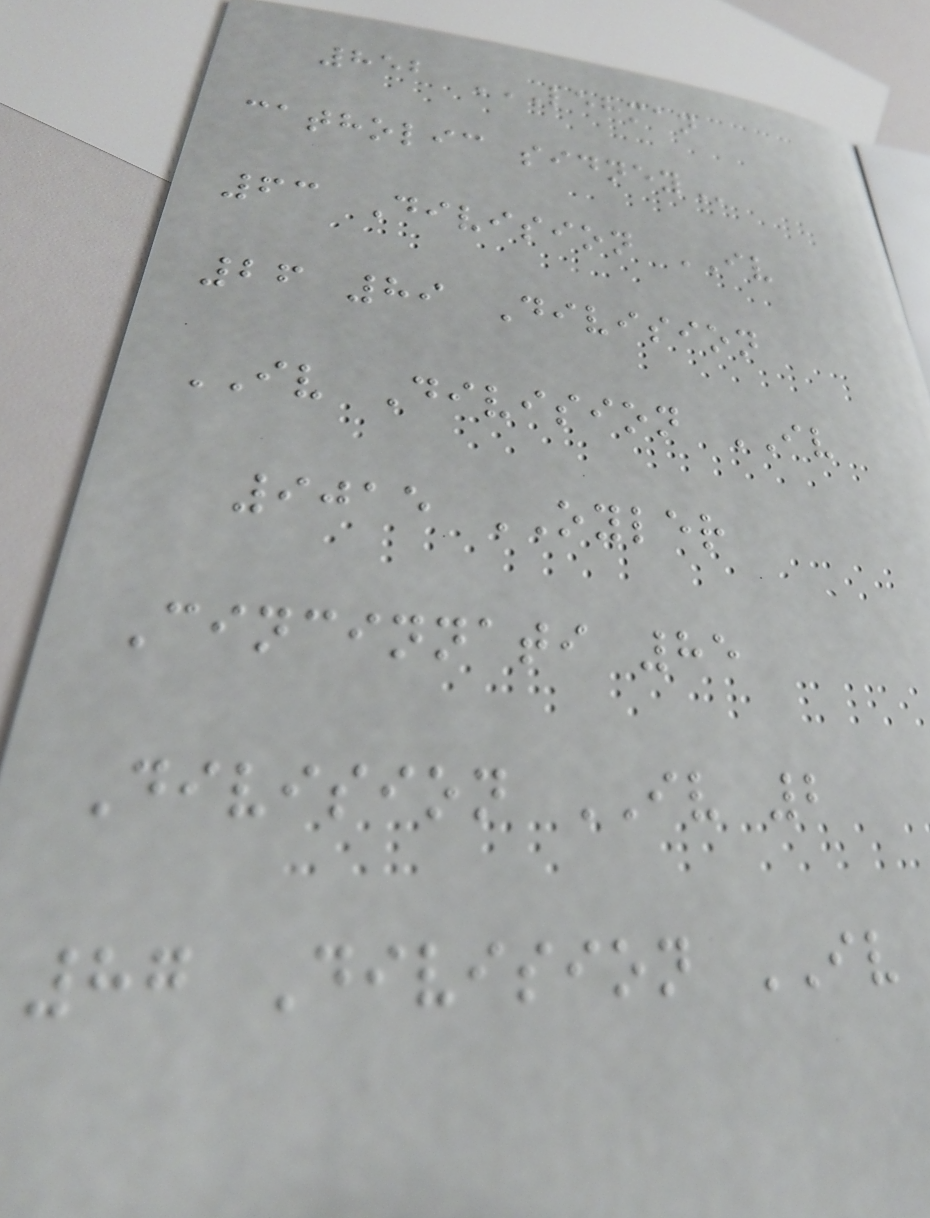852 LEHMAN
CATHOLIC SIDNEY
63 Division IV
26 89 Division
IV Division IV
9015 OYLER
Cincinnati 85
Division IV 2
87 Division IV
